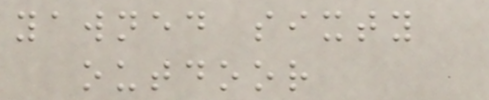yawned sixty
outdoor
